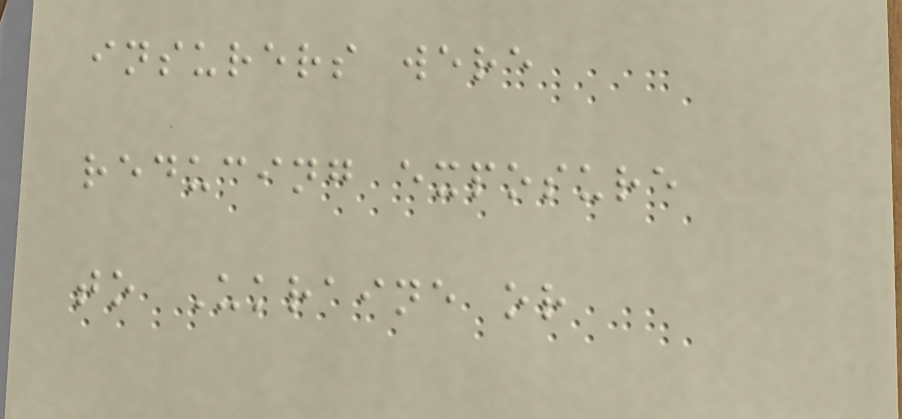insurers were
reducing exposure
to Ukraine or
